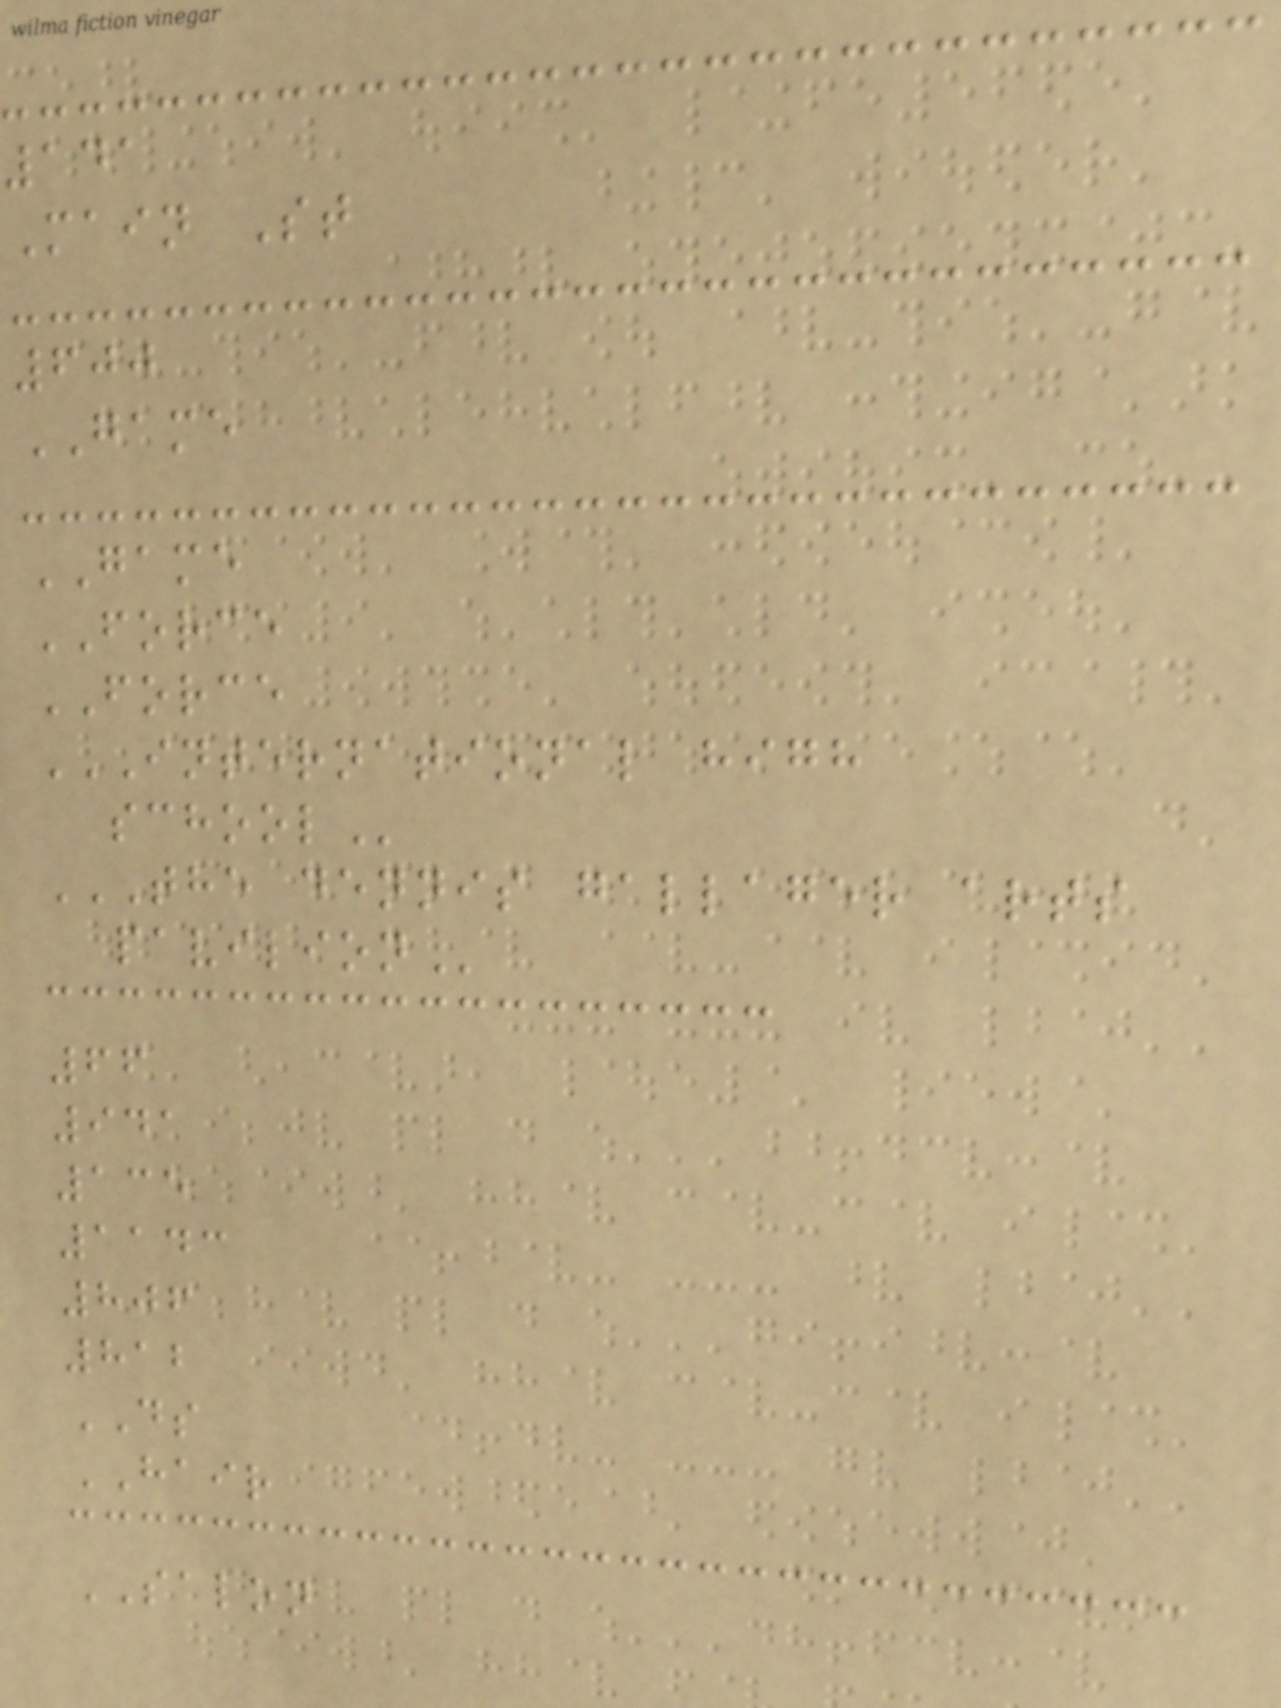141
Main St
600
GAME
GAME
FORCE
FORCE
INTERNATIONAL HIGH
THE DENNIS GALLAGER ARTS
66
941
135
1143
806
812
DS
HAIR
SALON
